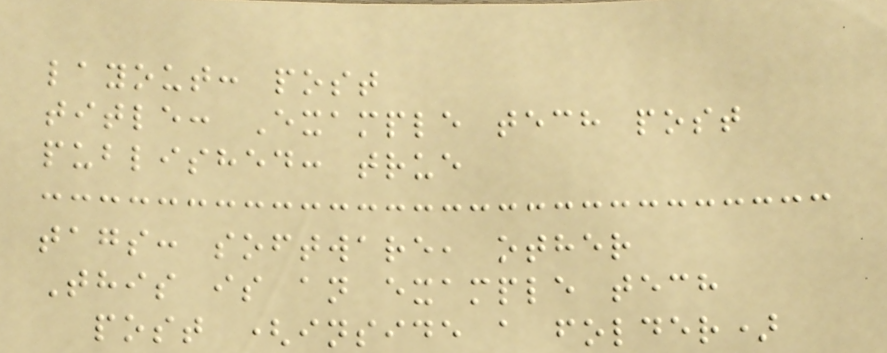layout: post
title: Example tech post
published: true
tags: software, other
This is an example tech
post (inside a folder)
